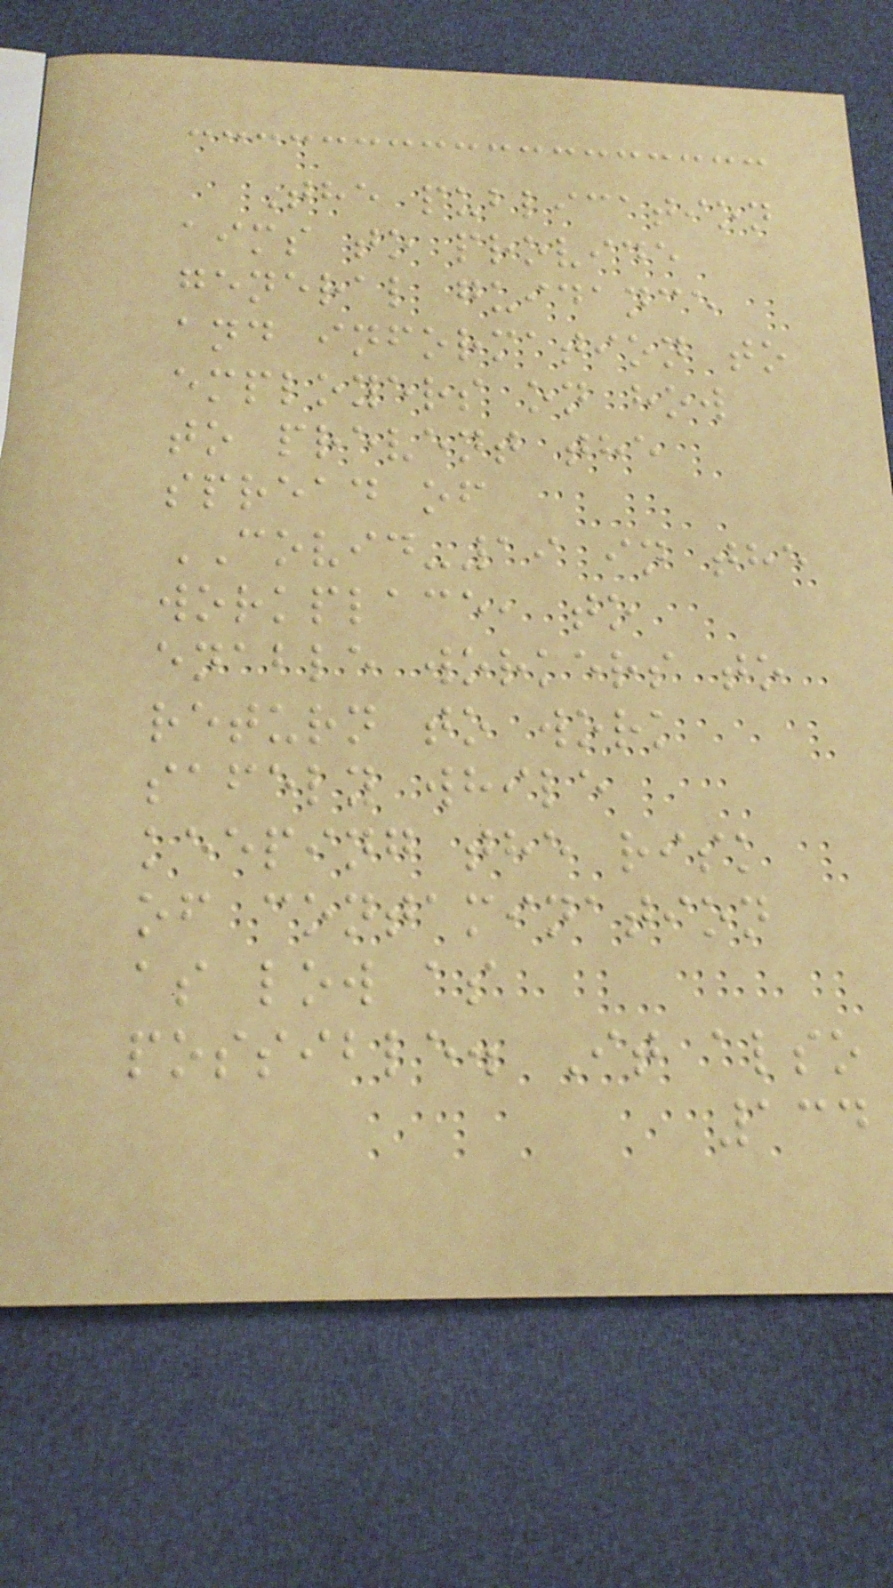The publication
aims to provide
general guidance
and information to
employers on how
to prevent the
spread of
COVID-19 in the
workplace, to
enable workers to
return to work
safely while
keeping the risk
of contamination
as low as
possible. It also
134
